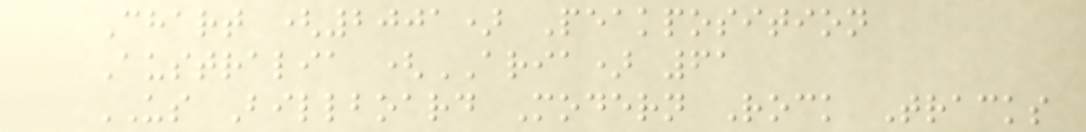Chart (2001) Peakposition
Australia (ARIA) 61
US Billboard Modern Rock Tracks
